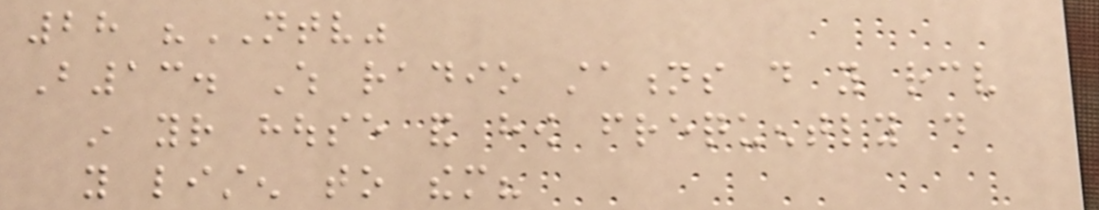28 "NTV"
B13. Which radio stations do you receive
in your house and how frequently do
you listen to them?
